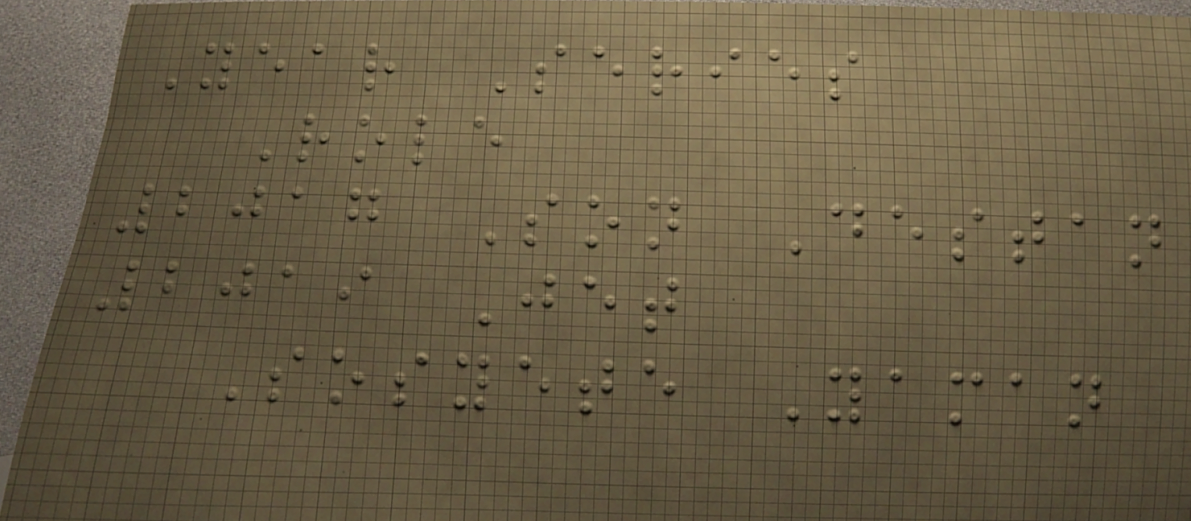Year Series
Role
2017 Son Destan
2019 Jet
Sosyete Yaman
